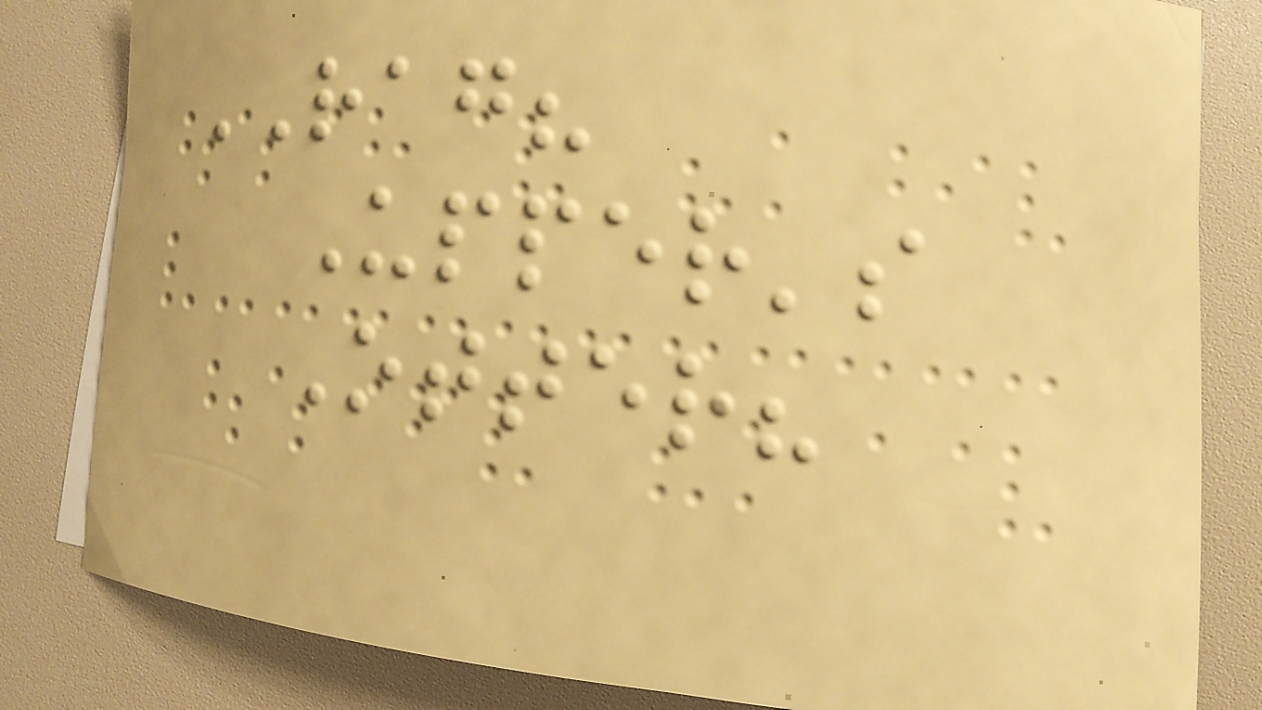RAG?
Upper's
Otter?
